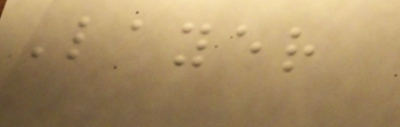Layer
